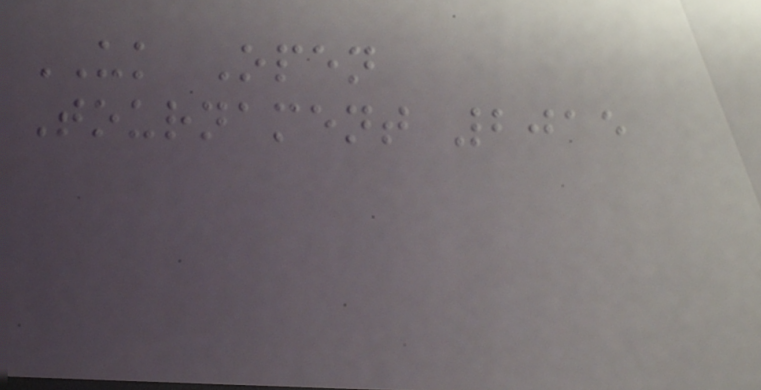UK Open
Tournament 2015
